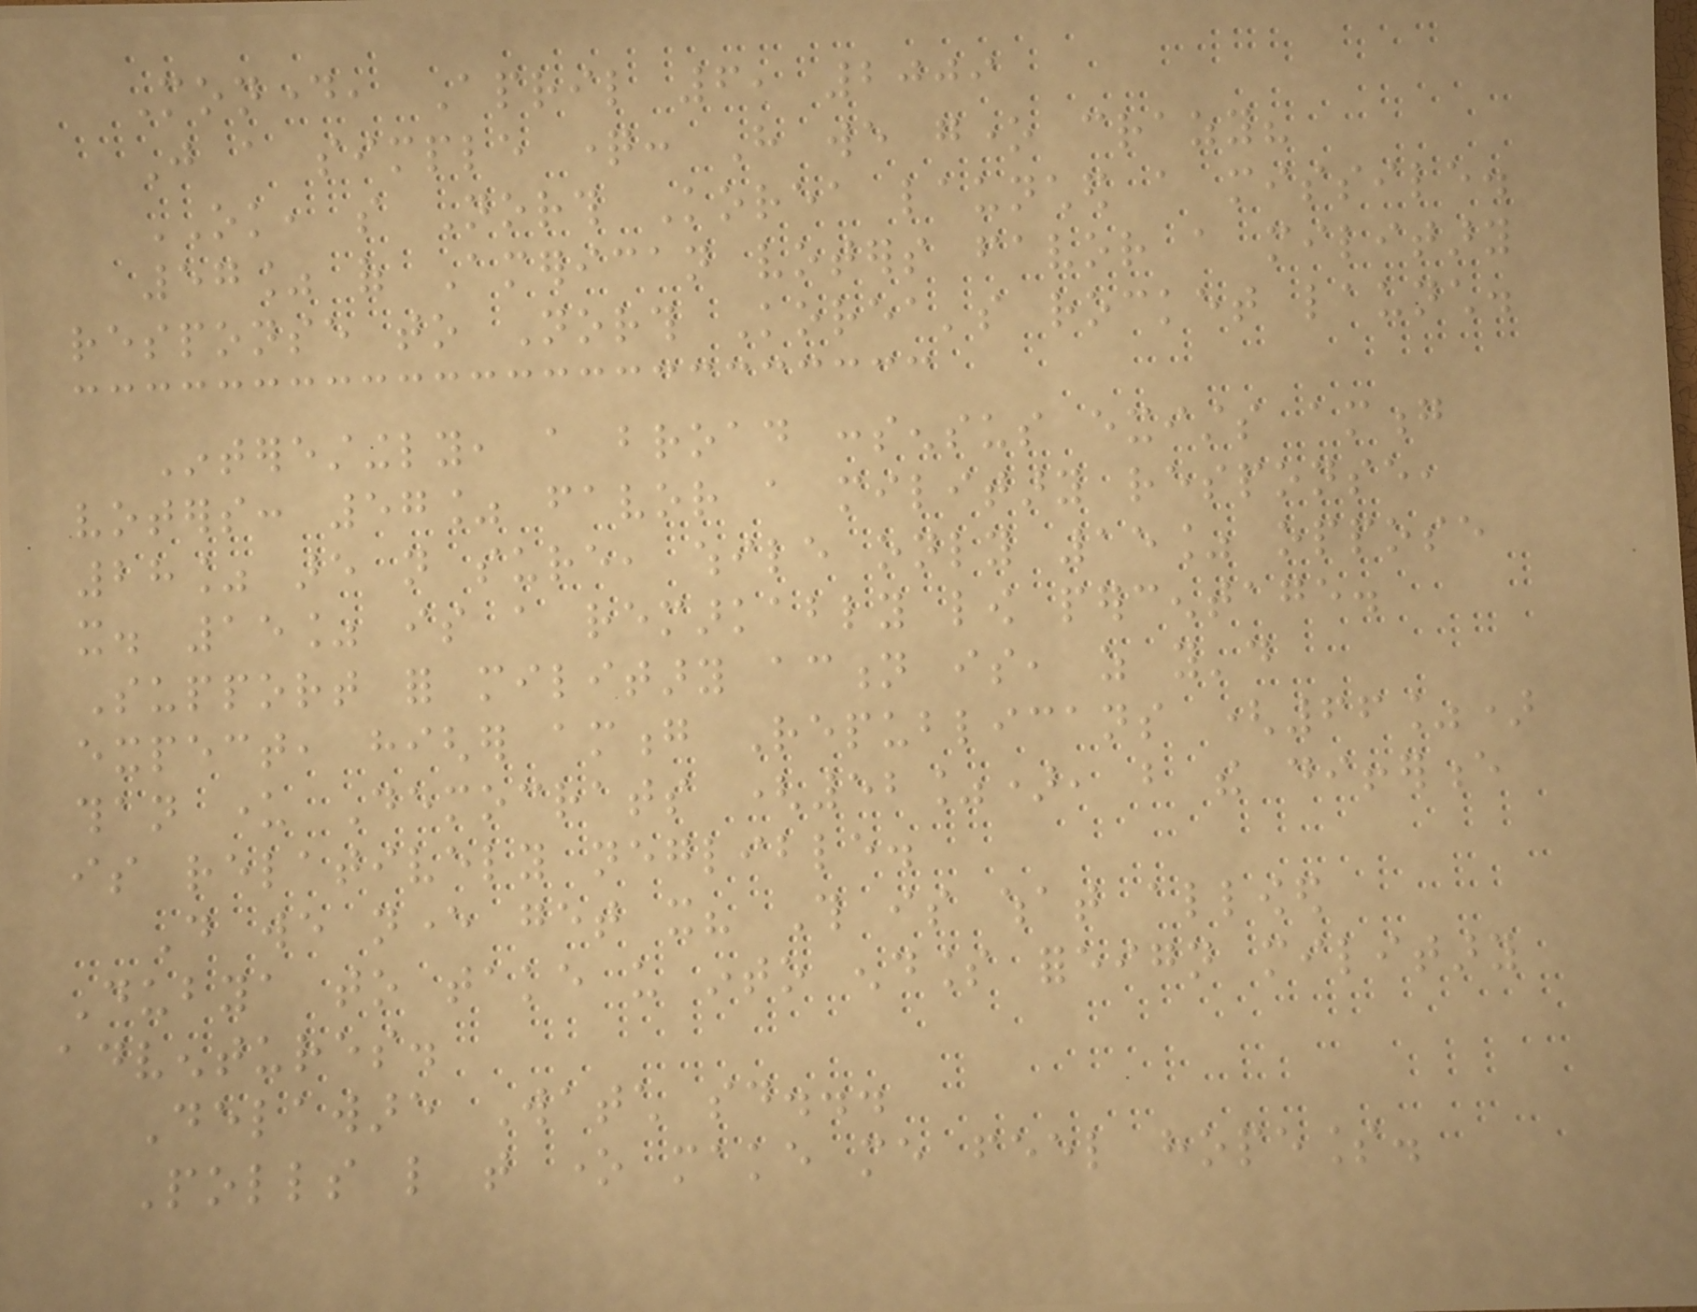Monday, April 6, 2009
Just a simple question: Have we gone crazy?
OK, so North Korea launched a missile.
57% of American voters favor a military
response to North Korea's rocket launch.
Interestingly, a broad consensus exists among
voters: 57% favor a military response,
28% are not sure, while only 15% oppose
it. 15% is a remarkably low percentage.
Support for military action is, as you'd
expect, higher among Republicans (66%)
than under Democrats (52%), but the difference
is relatively neglible.
Do we never get it? This is what allowed
Dubya to take us into endless foreign military
adventures.
Delaware Watch said...
Polls like that one make me feel hopeless.
